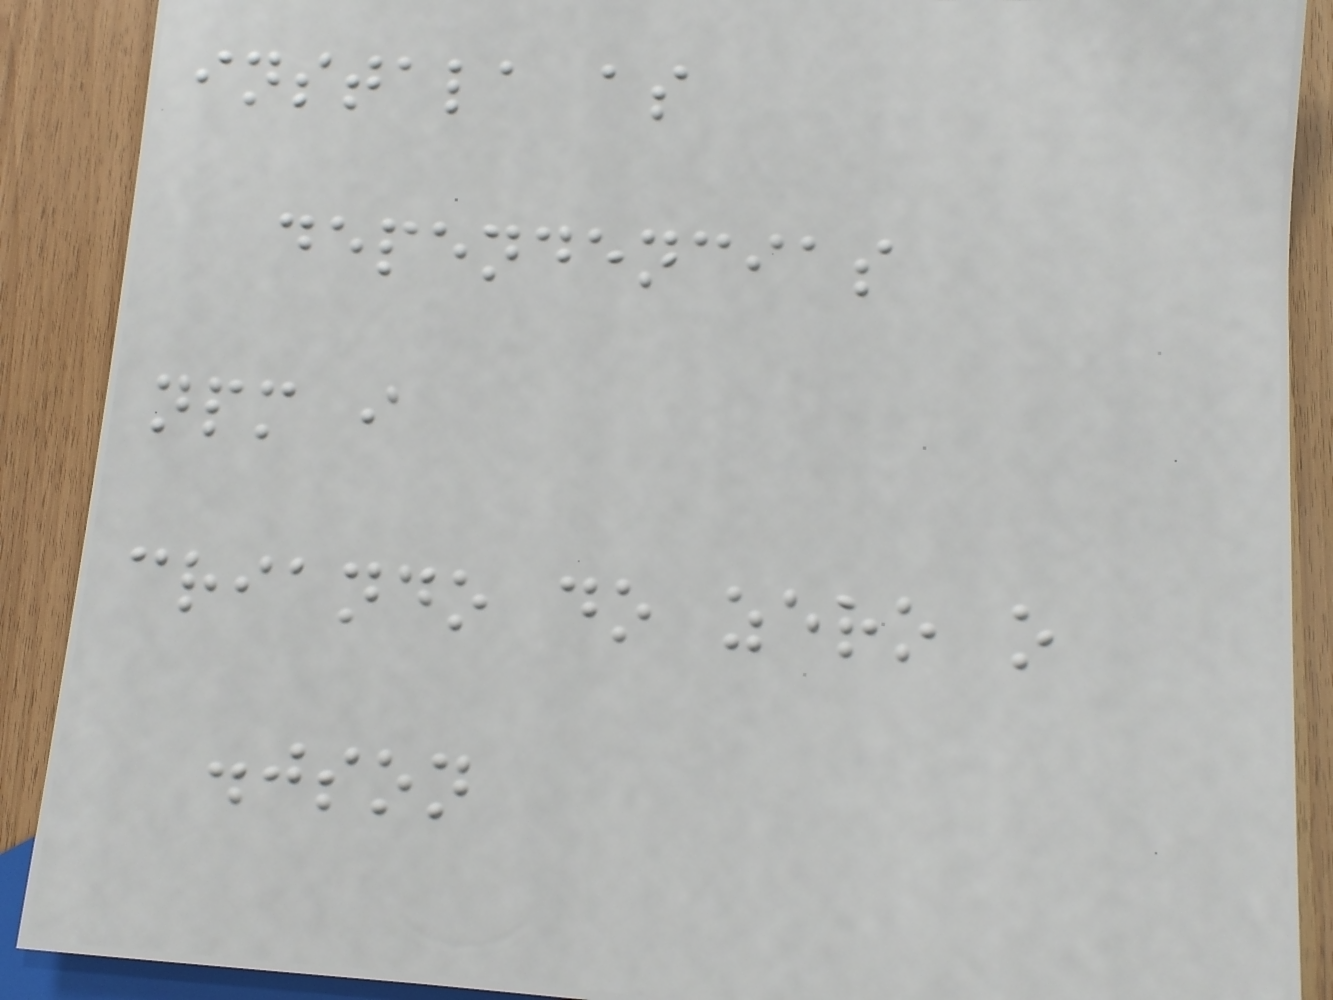instala as
dependencias
npm i
criando do zero o
.json
